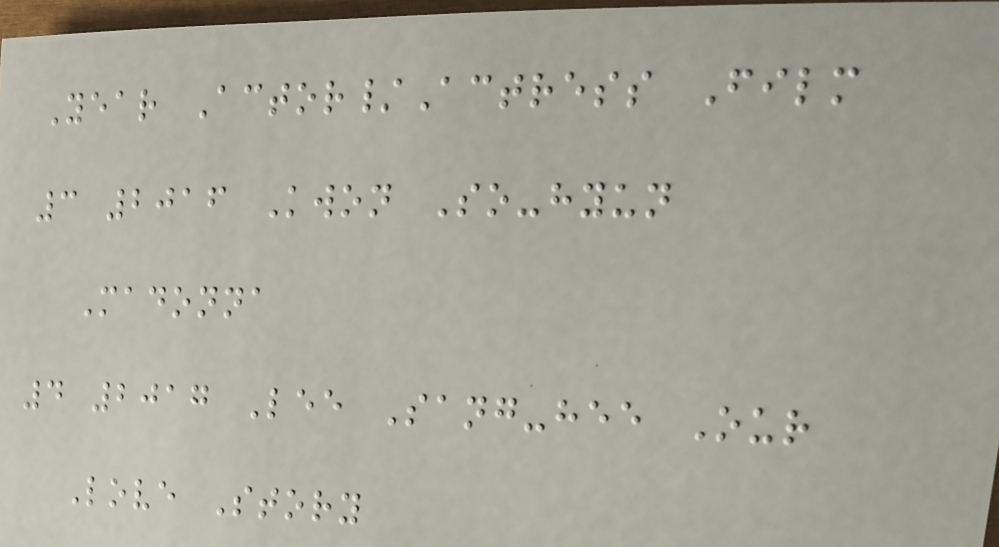Year Actor/Actress Film
3 2016 Kwon So-hyun
Madonna
4 2017 Lee Sang-hee Our
Love Story
